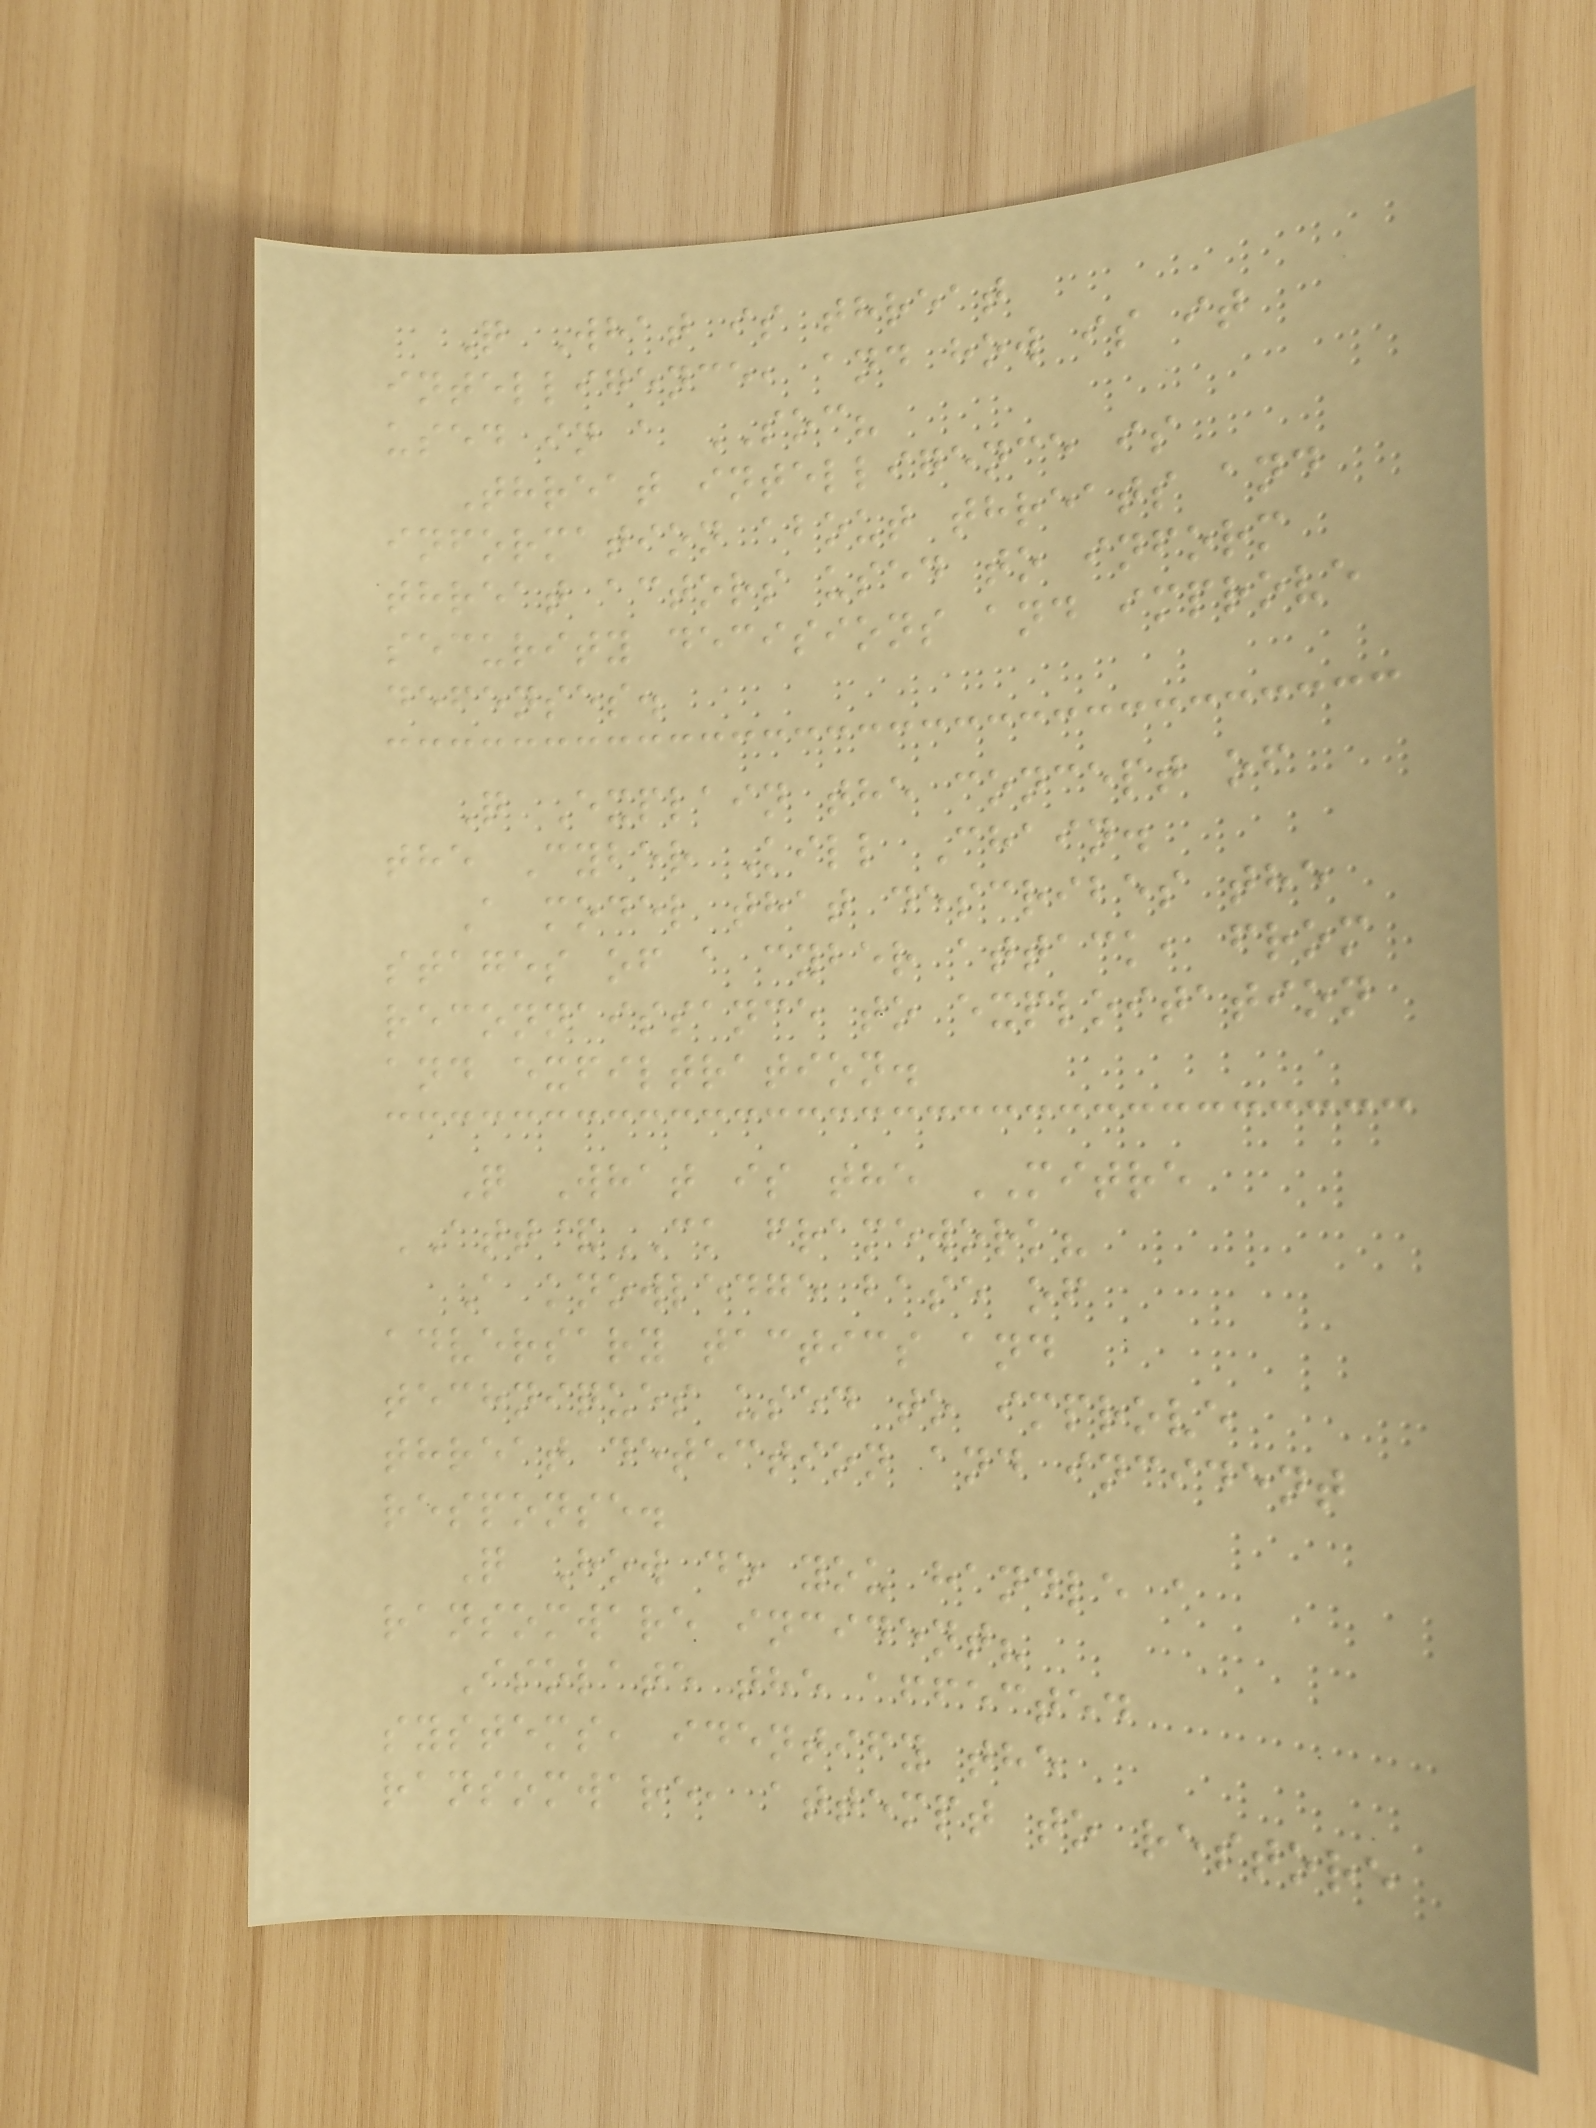Q What is threat
intelligence, and how is it
used in a SOC?
Threat intelligence is
information about threats and
threat actors used to inform
security decisions and improve
defenses.
Q Explain the concept of
the Cyber Kill Chain.
A model that describes the
stages of a cyber attack, from
reconnaissance to exploitation
and exfiltration.
Q What is the MITRE
ATT&CK framework?
A knowledge base of
adversary tactics and
techniques used to improve
threat detection and incident
response.
Q How do you handle a
ransomware incident?
Isolate the affected
systems, identify the
ransomware, attempt to restore
